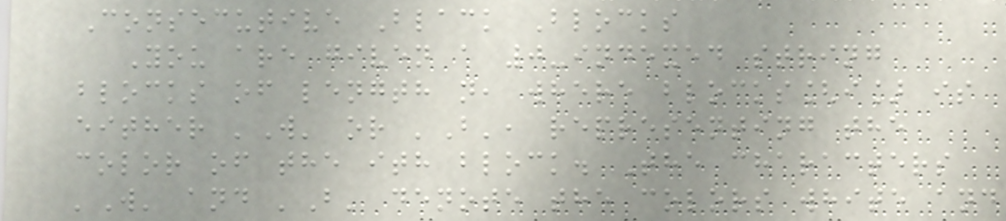Consecutive Black Blocks
You are given a 0-indexed string
blocks of length n, where blocks[i] is
either 'W' or 'B', representing the
color of the ith block. The characters
'W' and 'B' denote the colors white and
